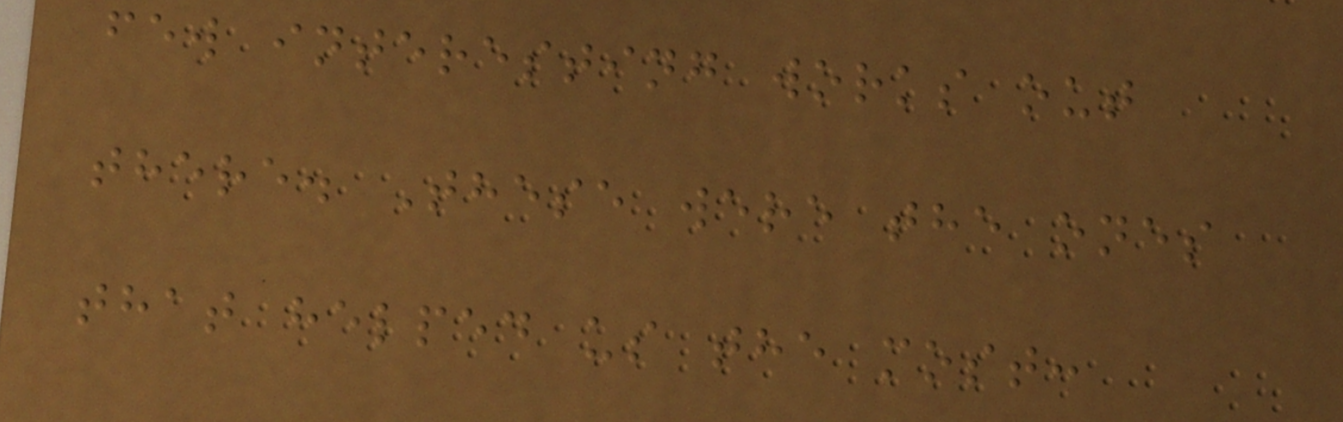few interesting works out
there. These were the ones
that helped us the most:
